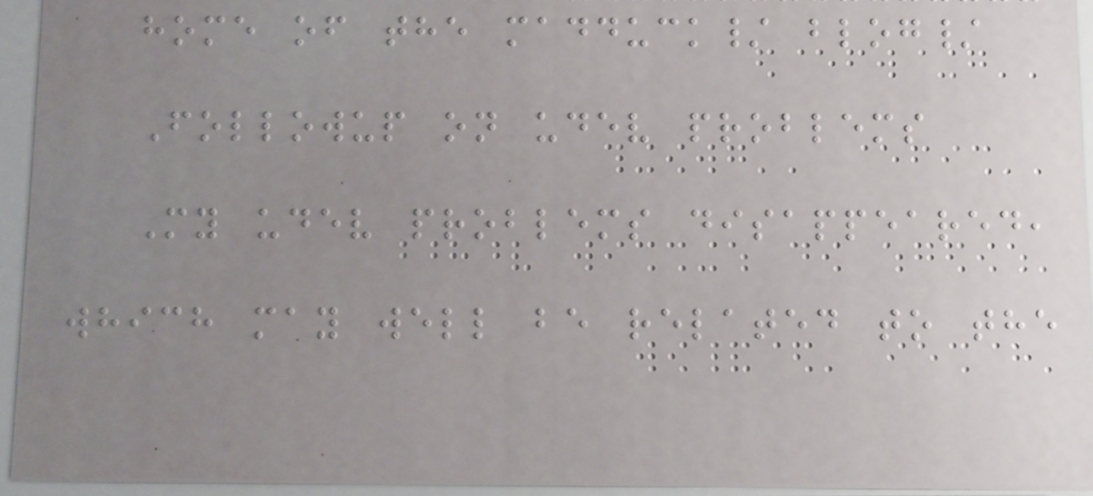home of the madduck/ blog/
Followup on udev problems
My udev problems disappeared,
which may well be related to the
